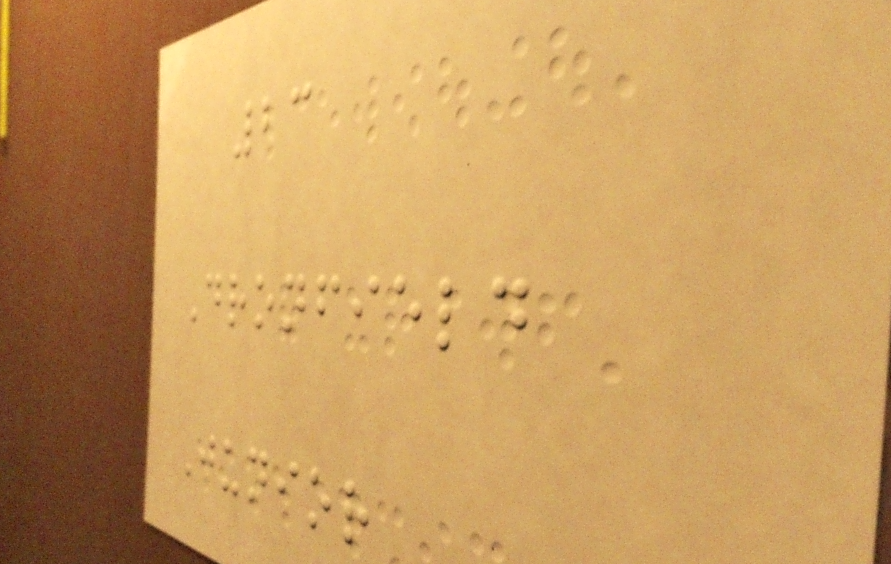23
Dronfield
Junior
